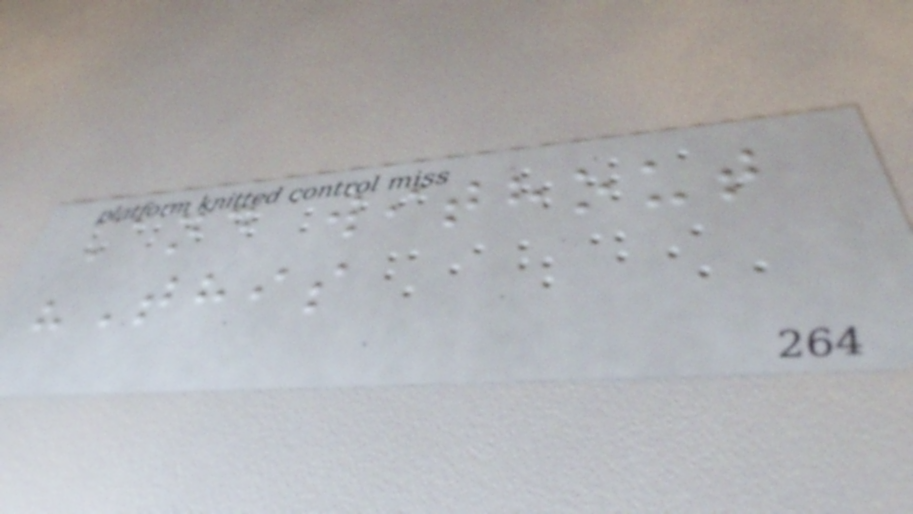And without
"This
